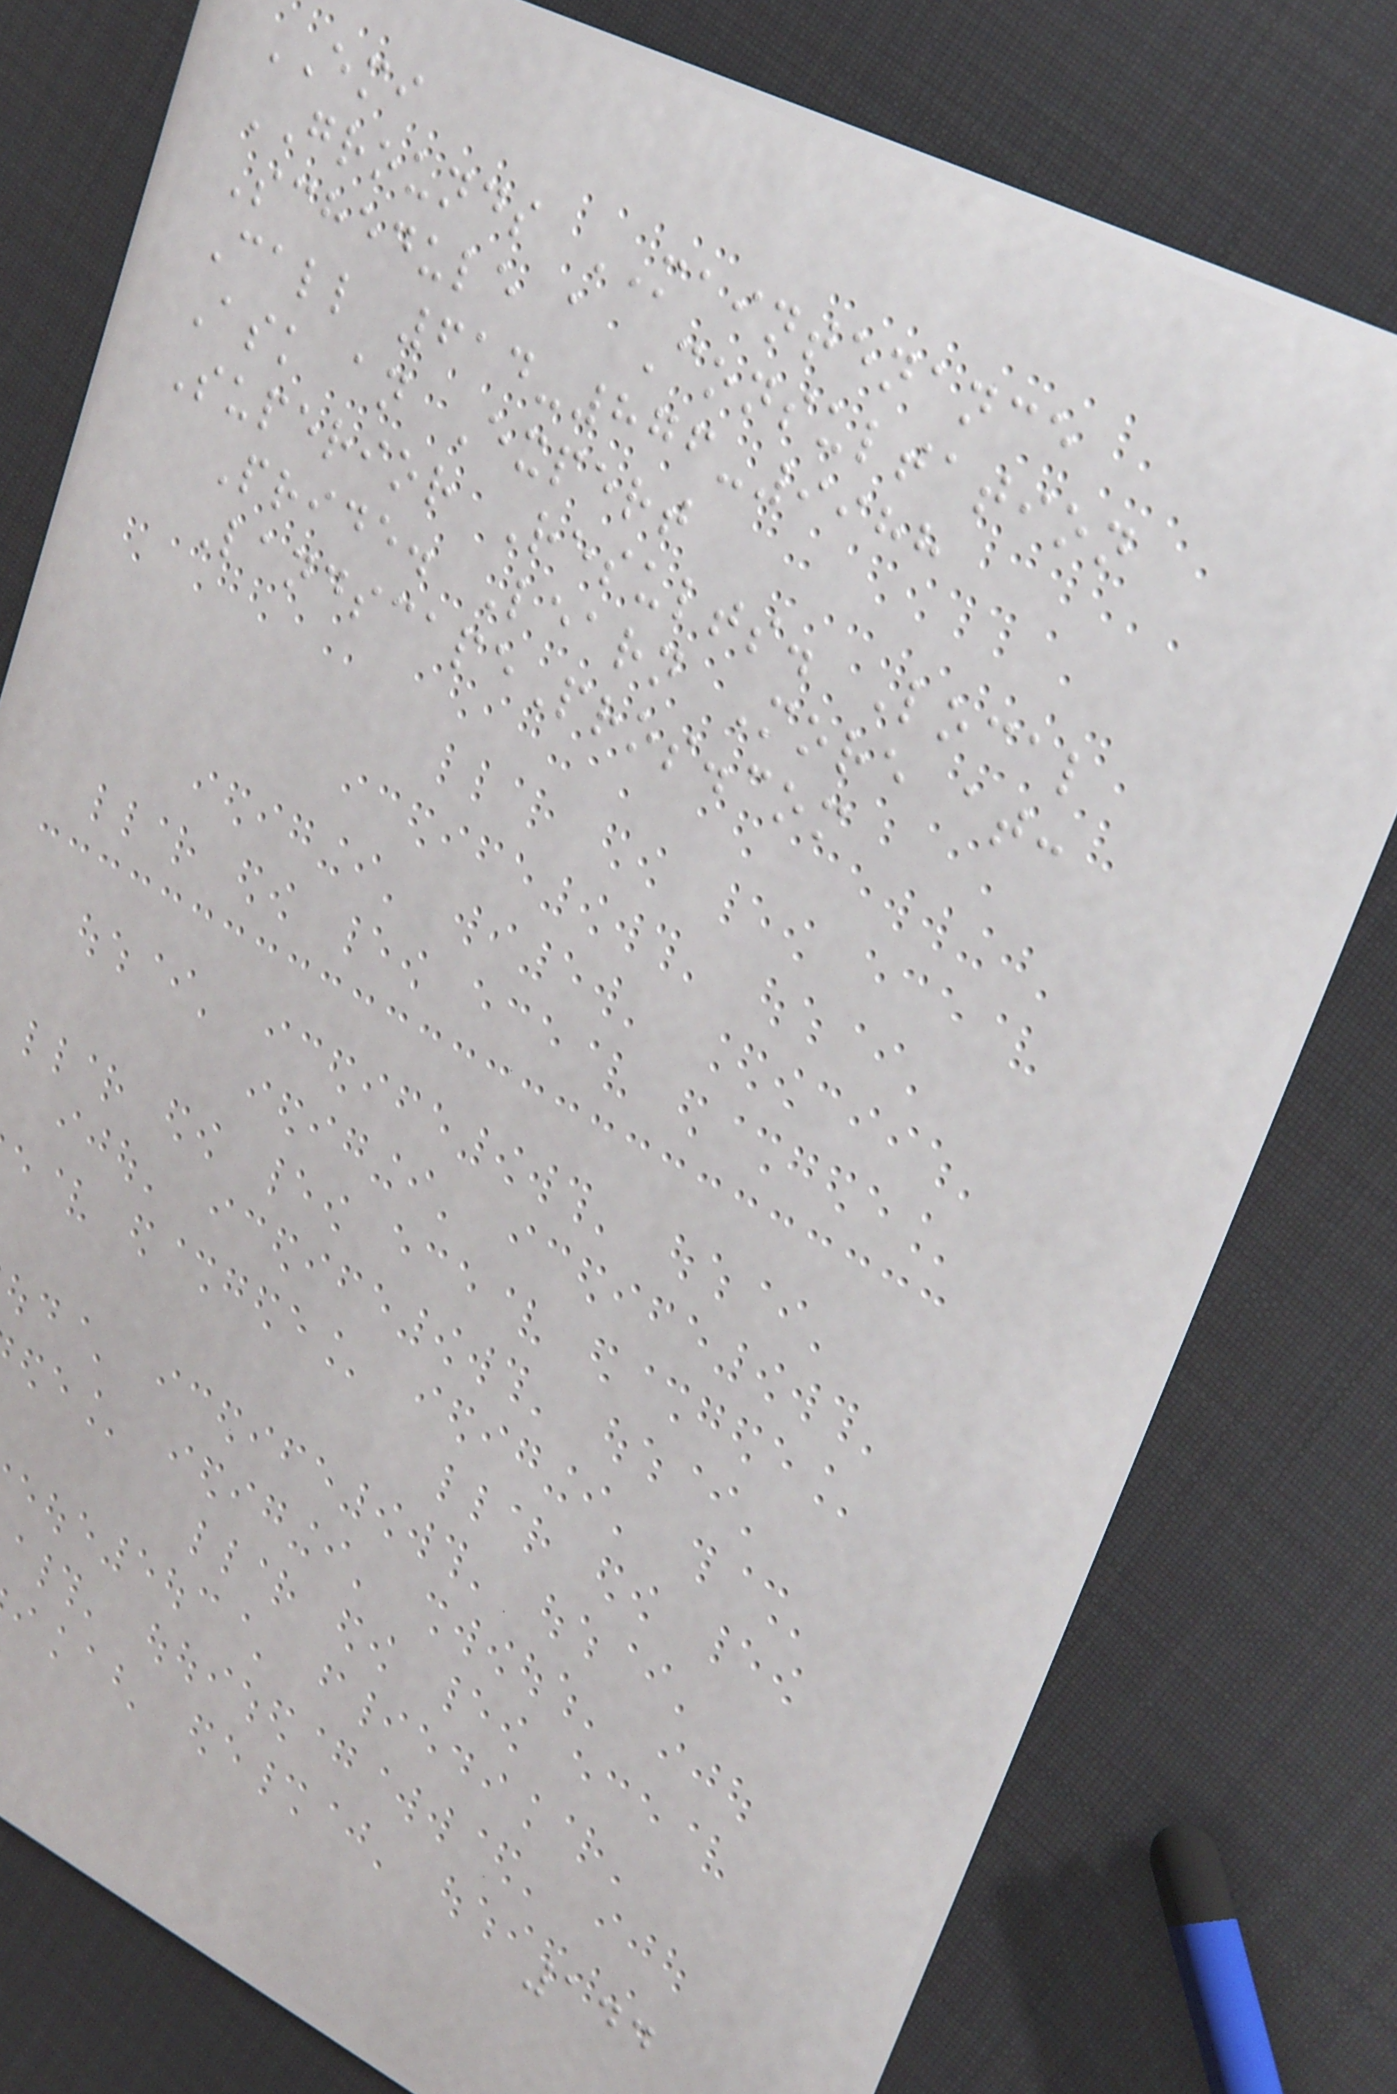EMI
GROUNDS MAINTENANCE
Schedule a Consultation
Call 614-876-9988
Ask an Expert
Superior Results. Local
Pride. Learn More at:
LandscapePros.com
144
